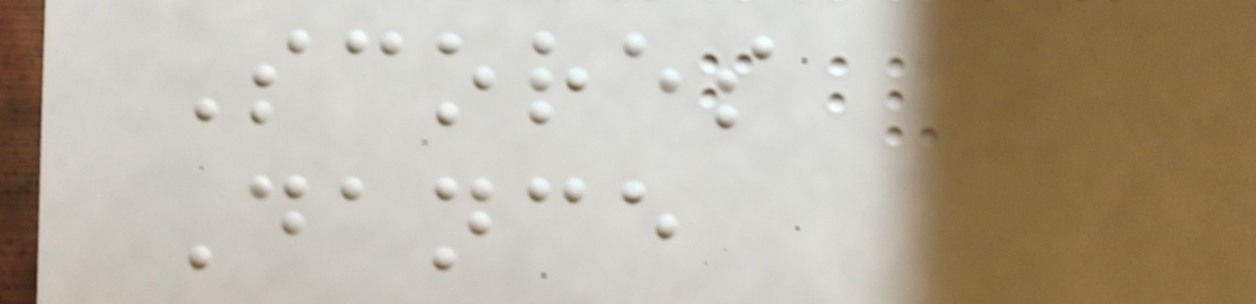Scores
Dance
